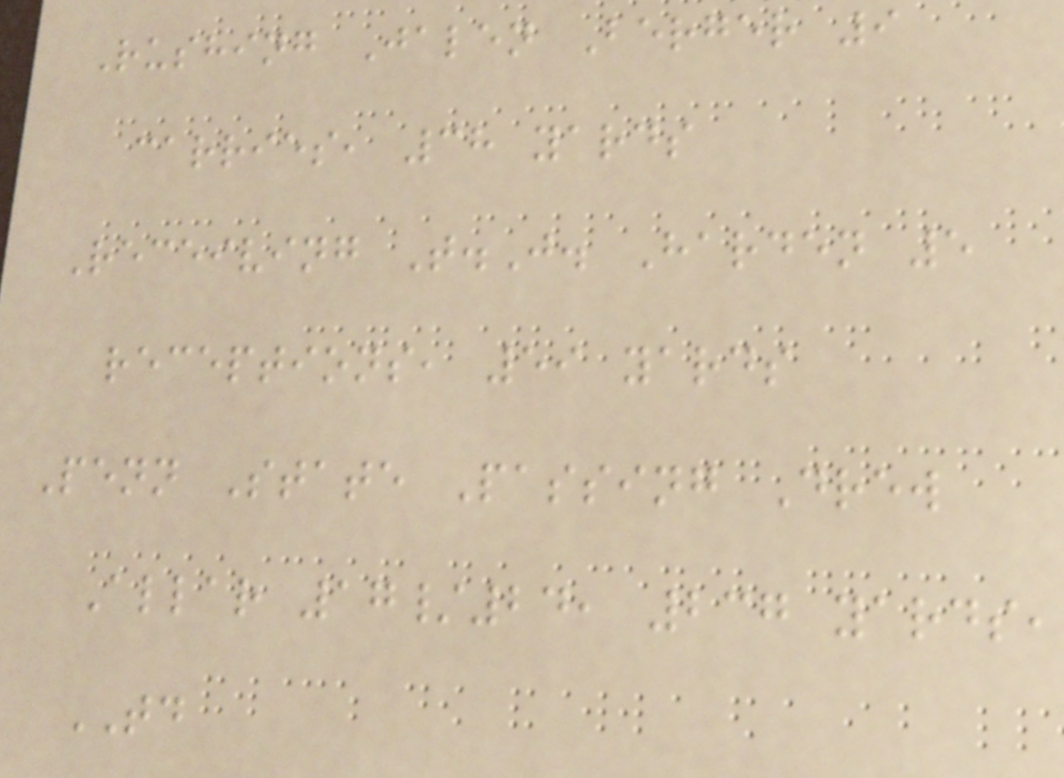Rushing Jalen Berger 9
carries, 38 yards
Receiving T.J. Harden 5
receptions, 59 yards
Penn State Passing Drew
Allar 17/24, 237 yards,
TD
